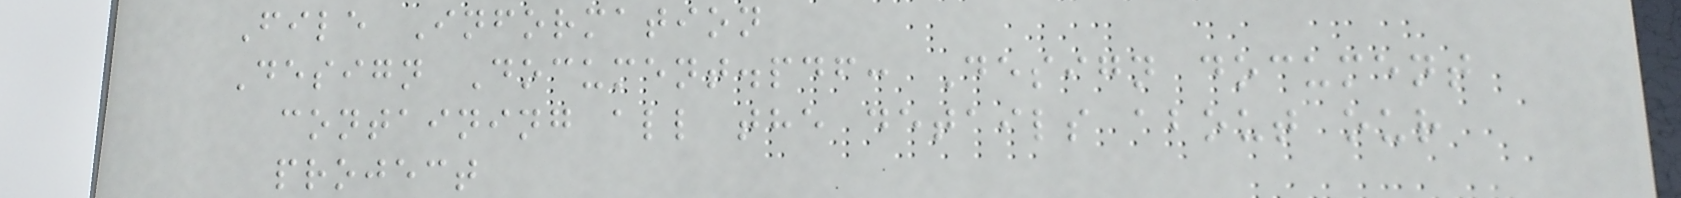File Information
Design Document.pdf: Design document
containing all the details about our
project
